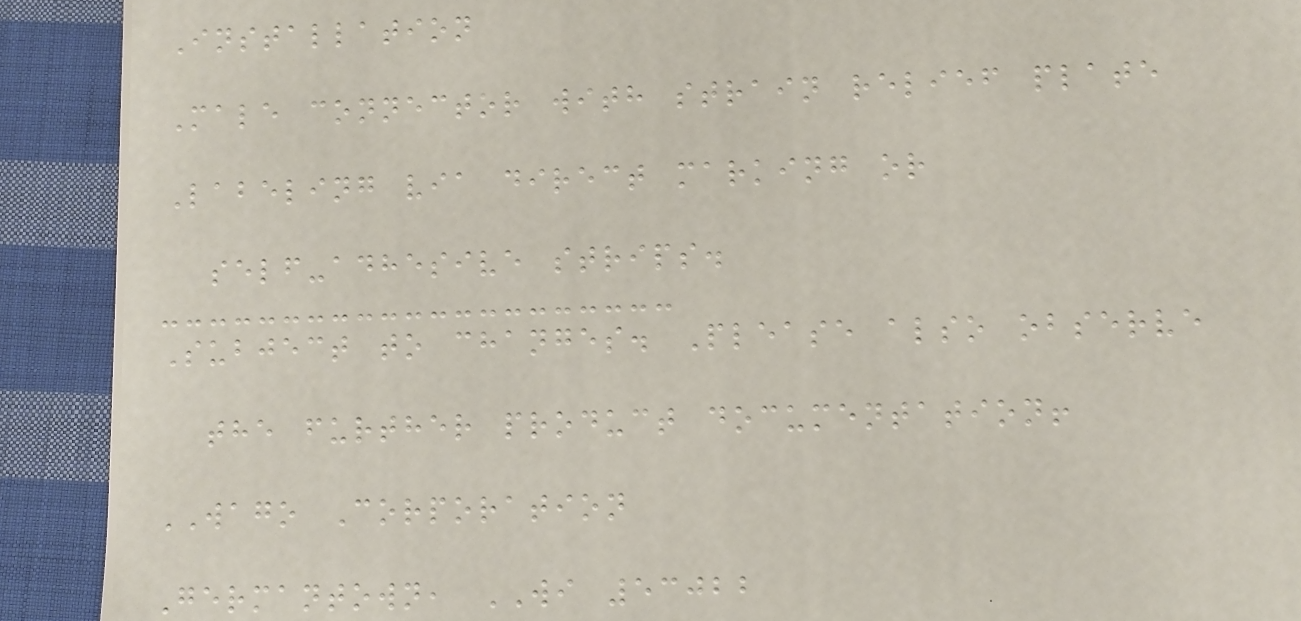Installation
Male connector with strain relief plate
Labeling via direct marking or
self-adhesive strips.
Subject to changes. Please also observe
the further product documentation!
WAGO Corporation
Germantown, WI 53022
